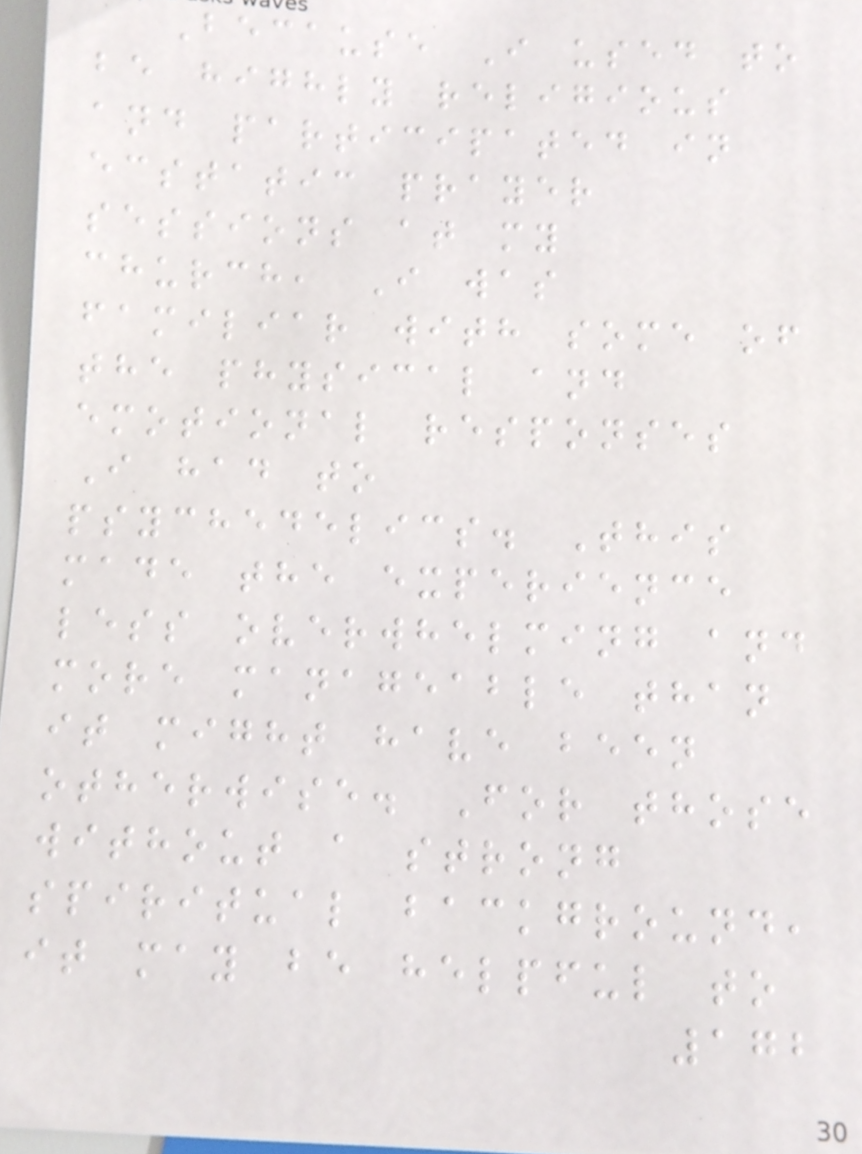Because I used to
be highly religious
and participated in
ecstatic prayer
sessions at my
church, I was
familiar with some of
the physical and
emotional responses
I had to
psychedelics. This
made the experience
less overwhelming and
more manageable than
it might have been
otherwise. For those
without a strong
spiritual background,
it may be helpful to
172
